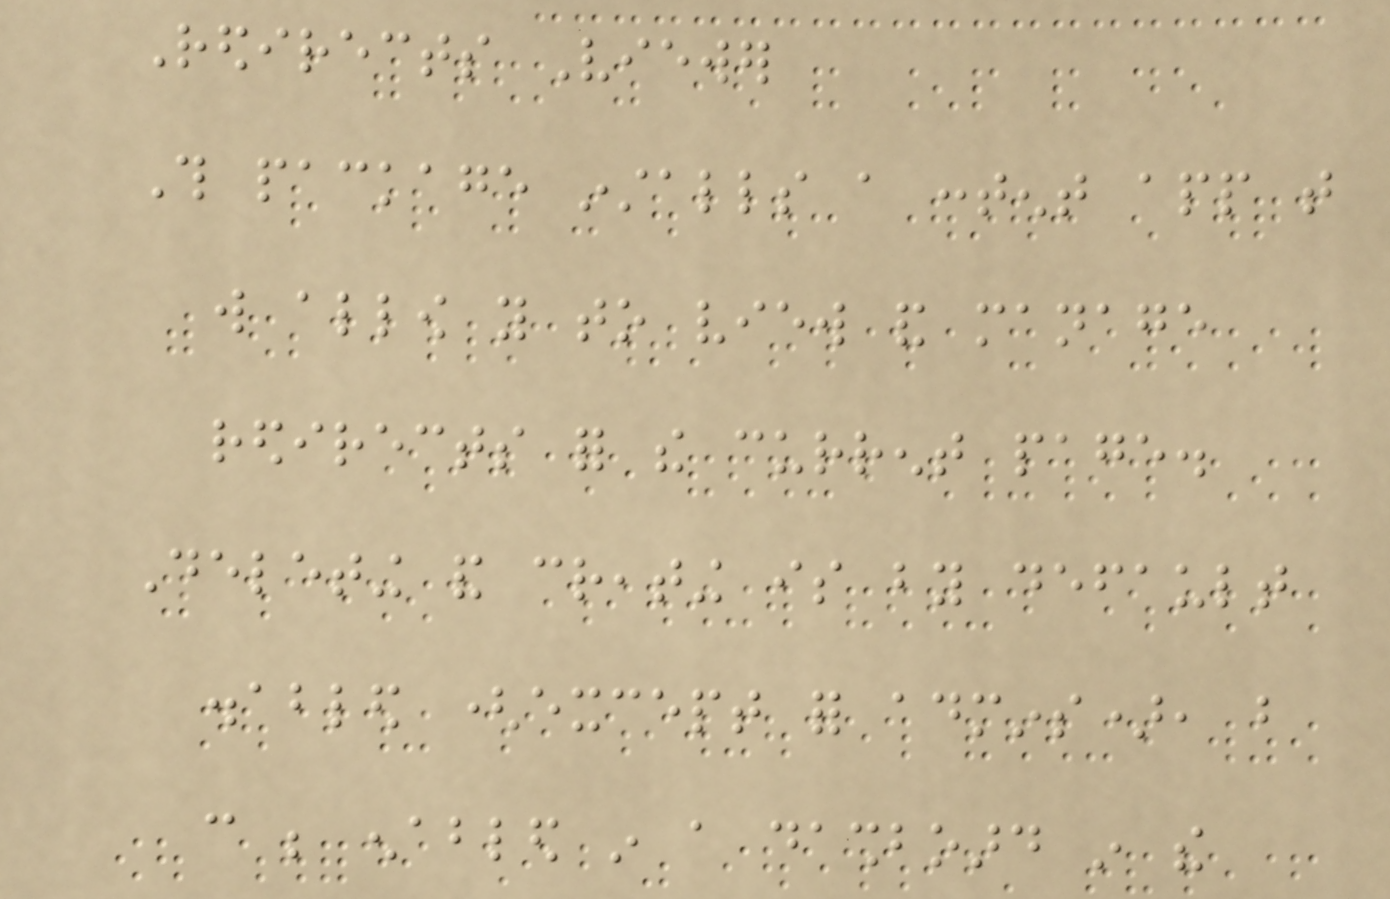Redirects Viewer
This package installs a content app that
will allow you to view and manage
redirects for the current page.
Deleting and creating is by default
disabled (except for admins), but
can be enabled in a dashboard in the
